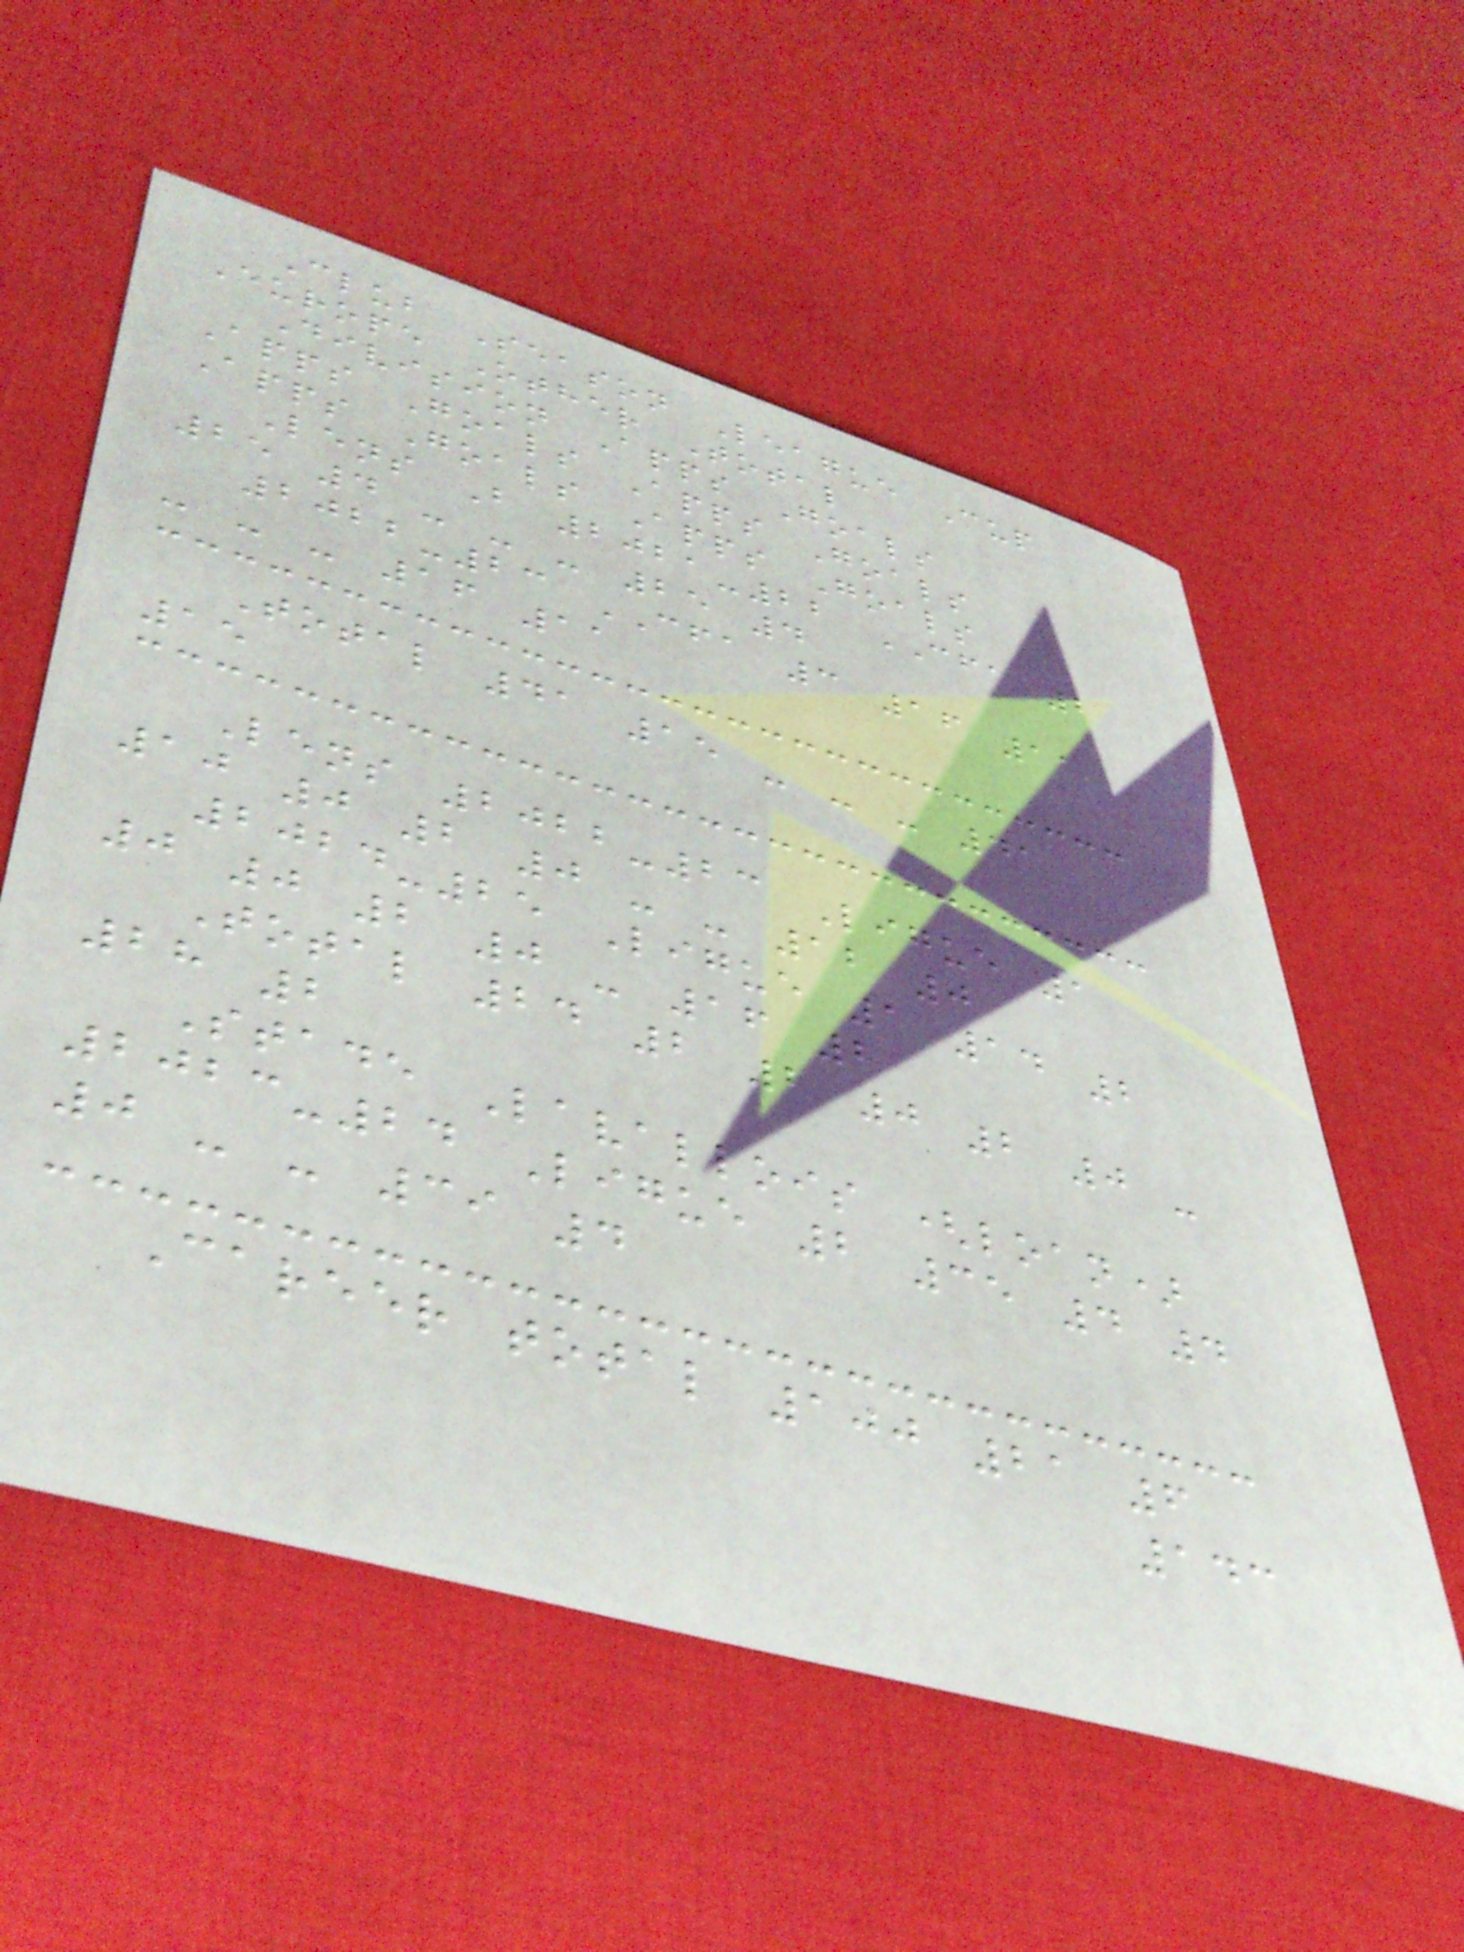Club Season League Cup
Europe Other Total
Division Apps Goals
Apps Goals Apps Goals
Apps Goals Apps Goals
Lens B 2021-22 CFA 2
25 4 - - - 25 4
2022-23 CFA 3 16 11
- - - 16 11
Total 41 15 - - - 41
15
Lens 2022-23 Ligue 1
10 0 2 0 - - 12 0
2024-25 Ligue 1 14 2
0 0 2 0 - 16 2
Total 24 2 2 0 2 0 -
28 2
Stade Lavallois (loan)
2023-24 Ligue 2 35 4 4
0 - - 39 4
Career total 100 21 6
143
